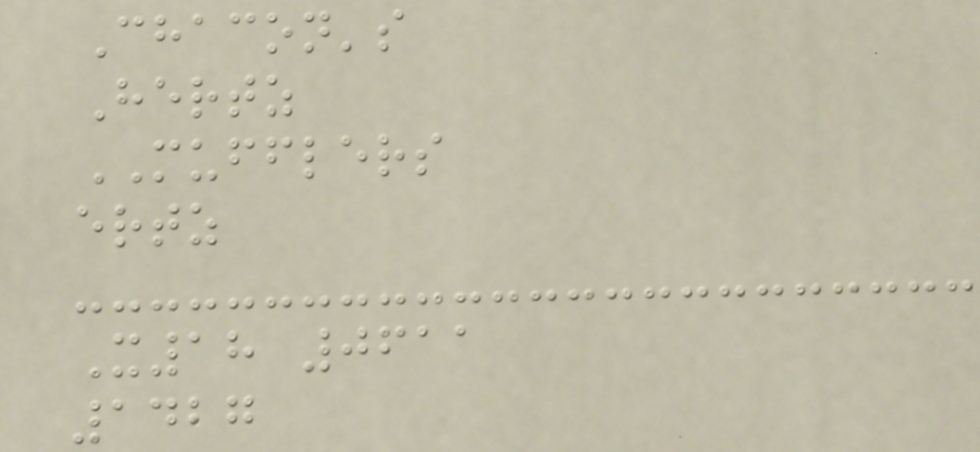Chacon's
Hertz
MUFFLERS
ertz
X18 0611
1427
